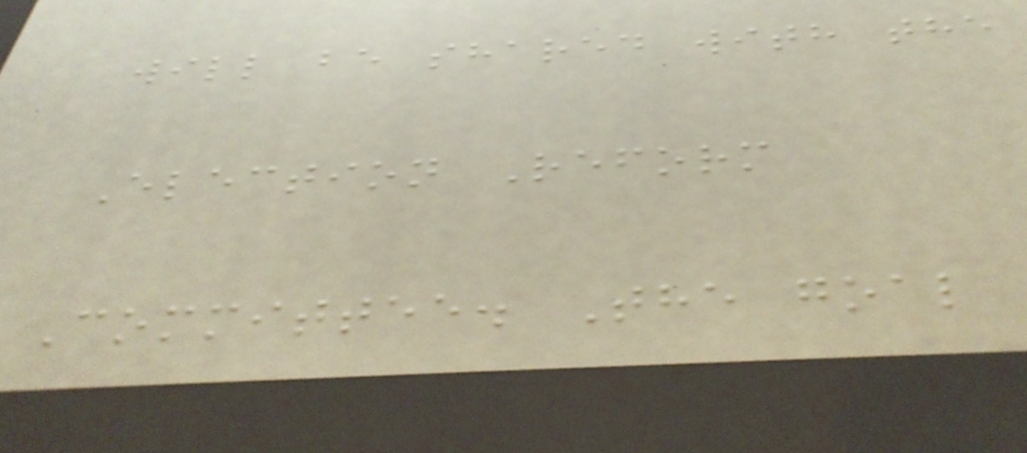will be shared with the
Election Reform
Committee. The goal
